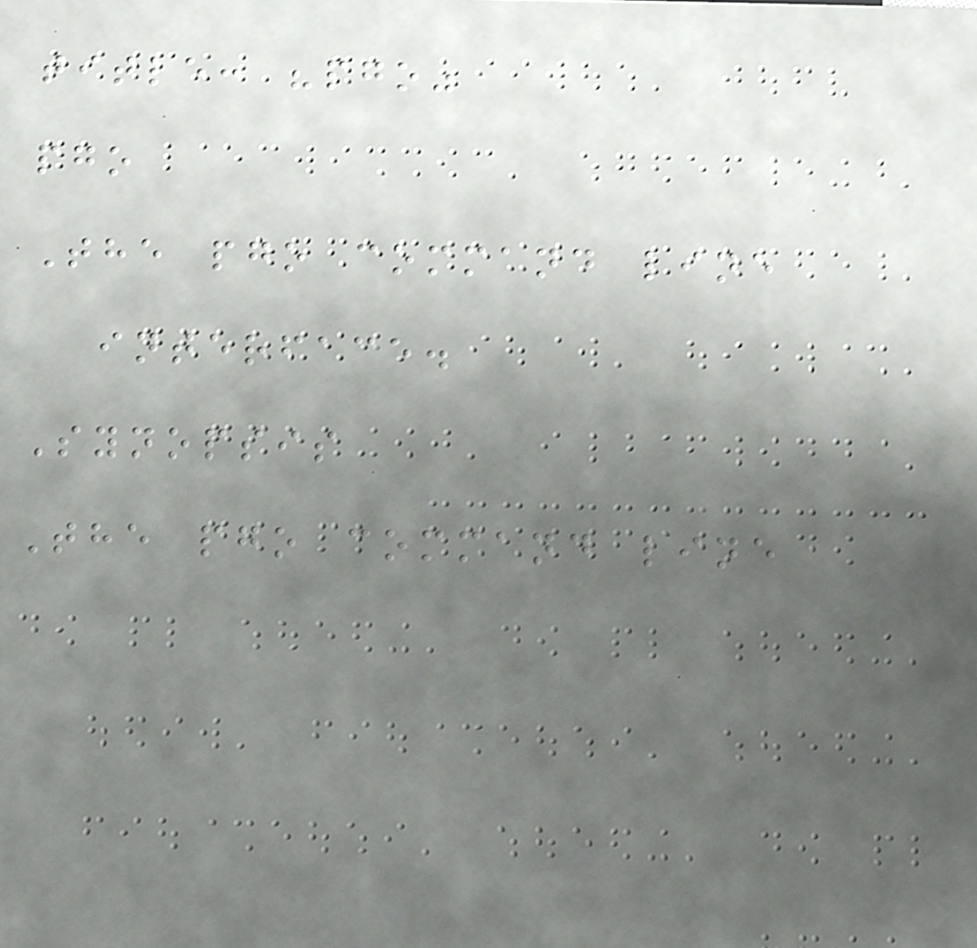title: "pgo"
pgo
The pgo command line
interface.
Synopsis
The pgo command line
